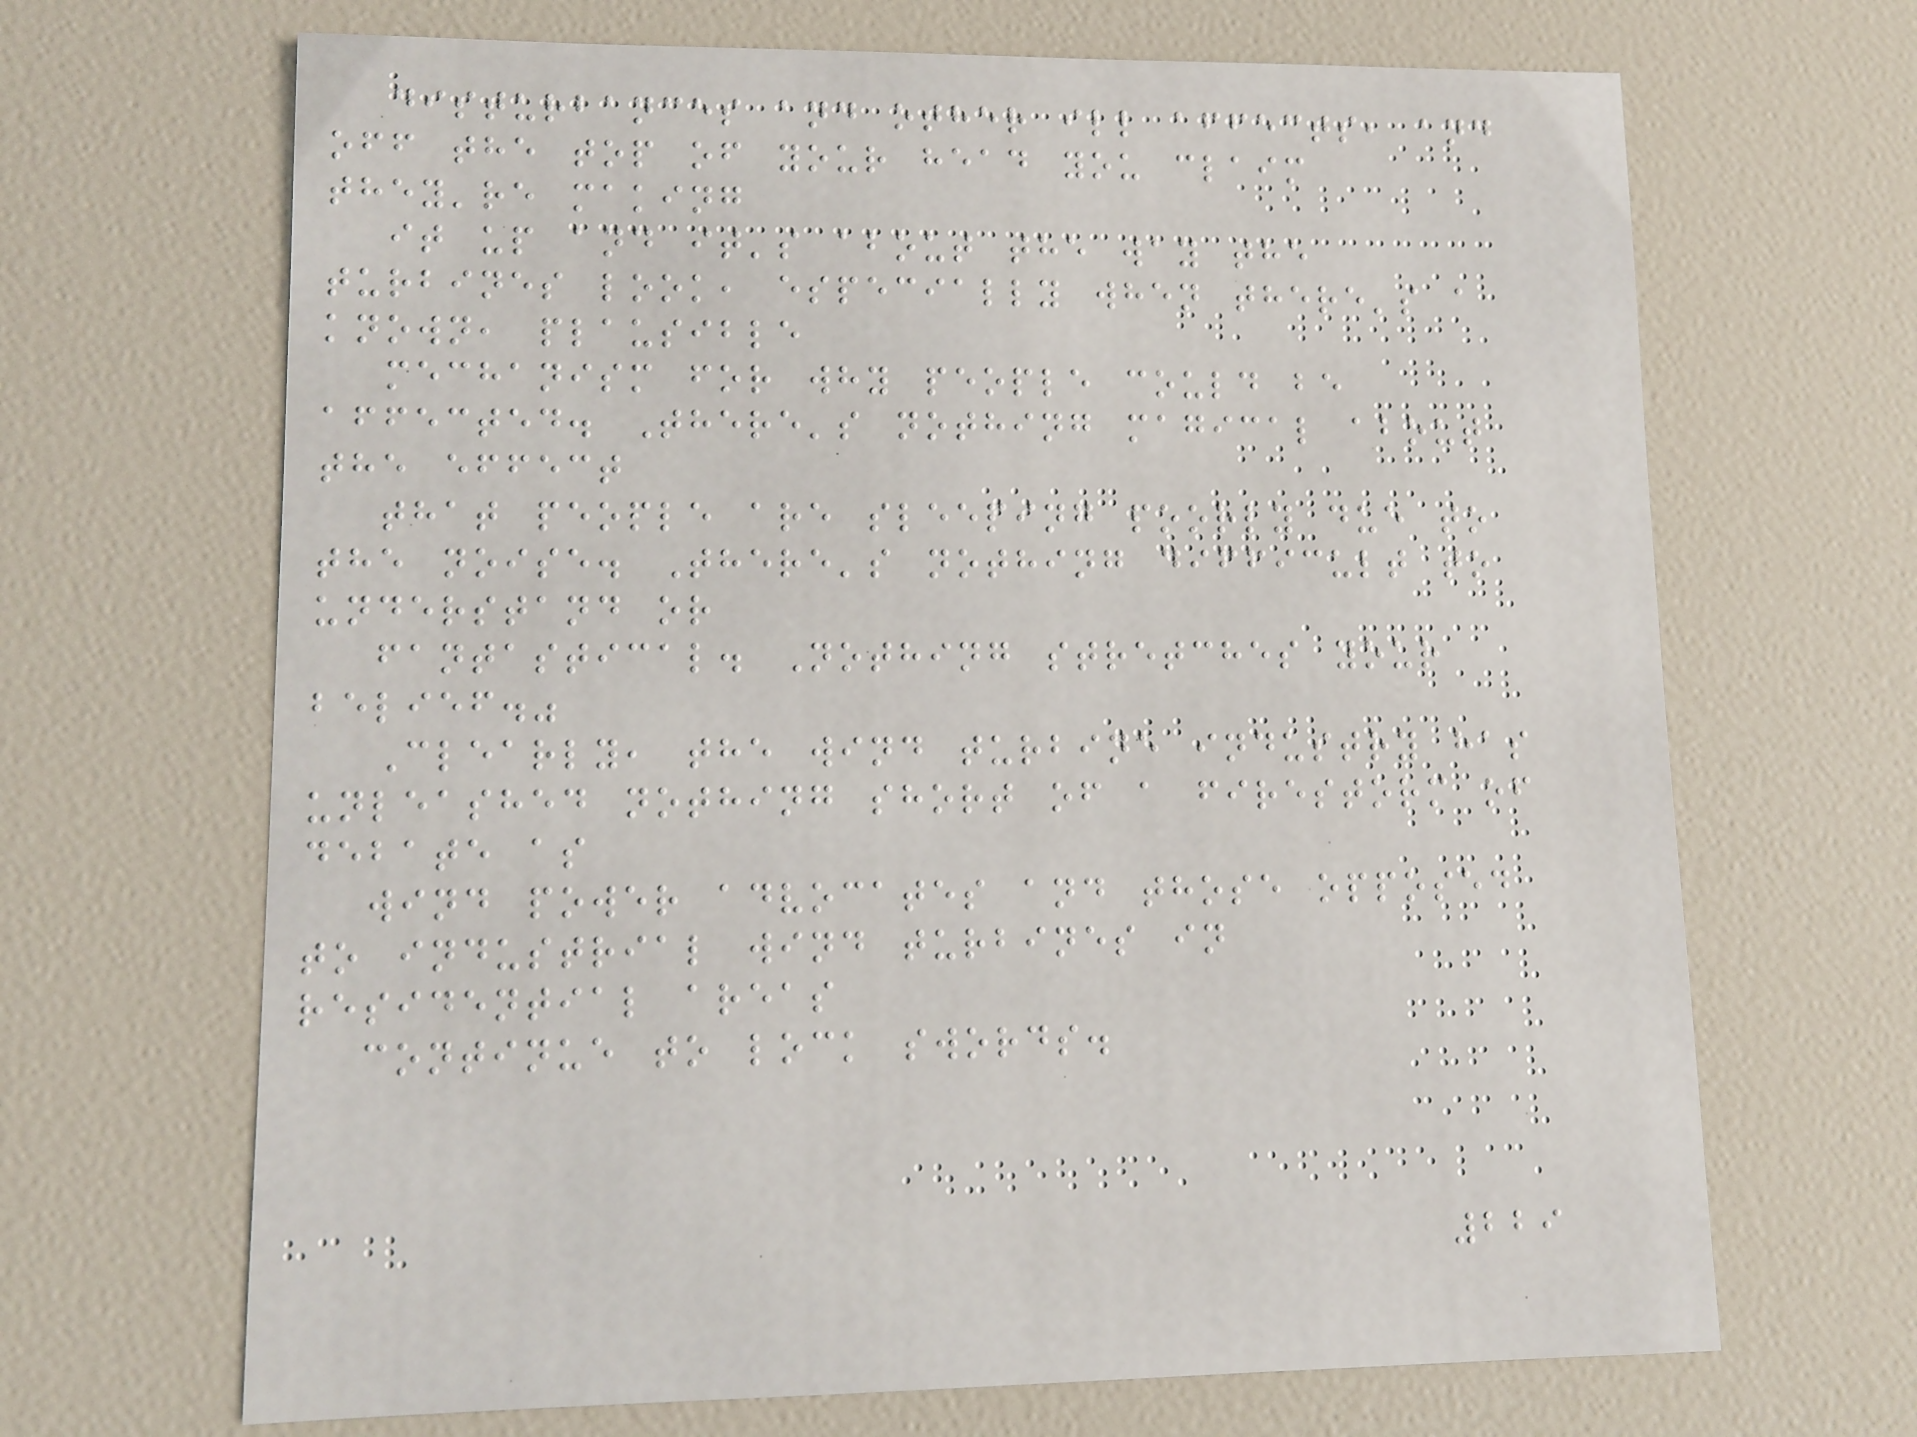disturbances and other ill affects, and
off the top of your head you claim
they're making
it up and it's about the way the
turbines look, especially when there's a
known, plausible
mechanism for why people could be
affected. There's nothing magical about
the effect
that people are sleeping poorly due to
the noise. There's nothing difficult to
understand or
fantastical. Nothing stretches your
belief."
Clearly, the wind turbine industry has
unleashed nothing short of a firestorm of
debate as
wind power advocates and those opposed
to industrial wind turbines in
residential areas
continue to lock swords.
229
